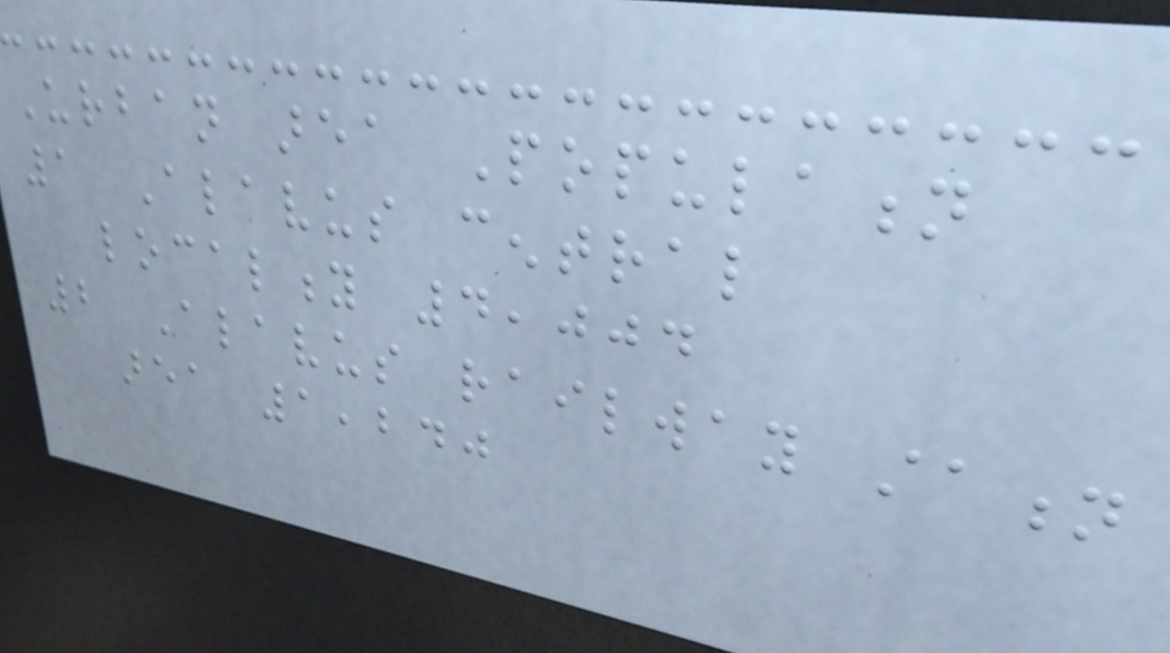Urban area Population
1 Alavus central
locality 4,004
2 Alavus railway station
area 1,240
